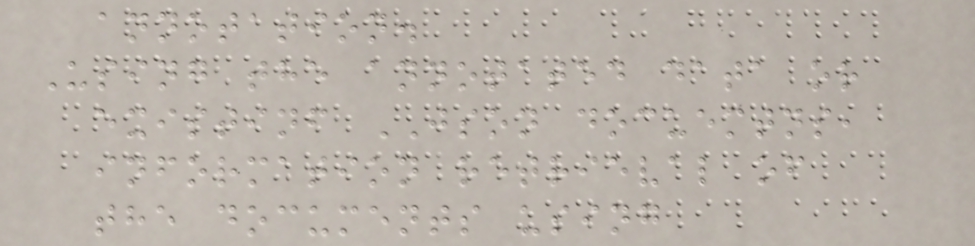annotation.
Using the annotated data or
existinf JSON docuemtns,
information retrieval of
the documents using
